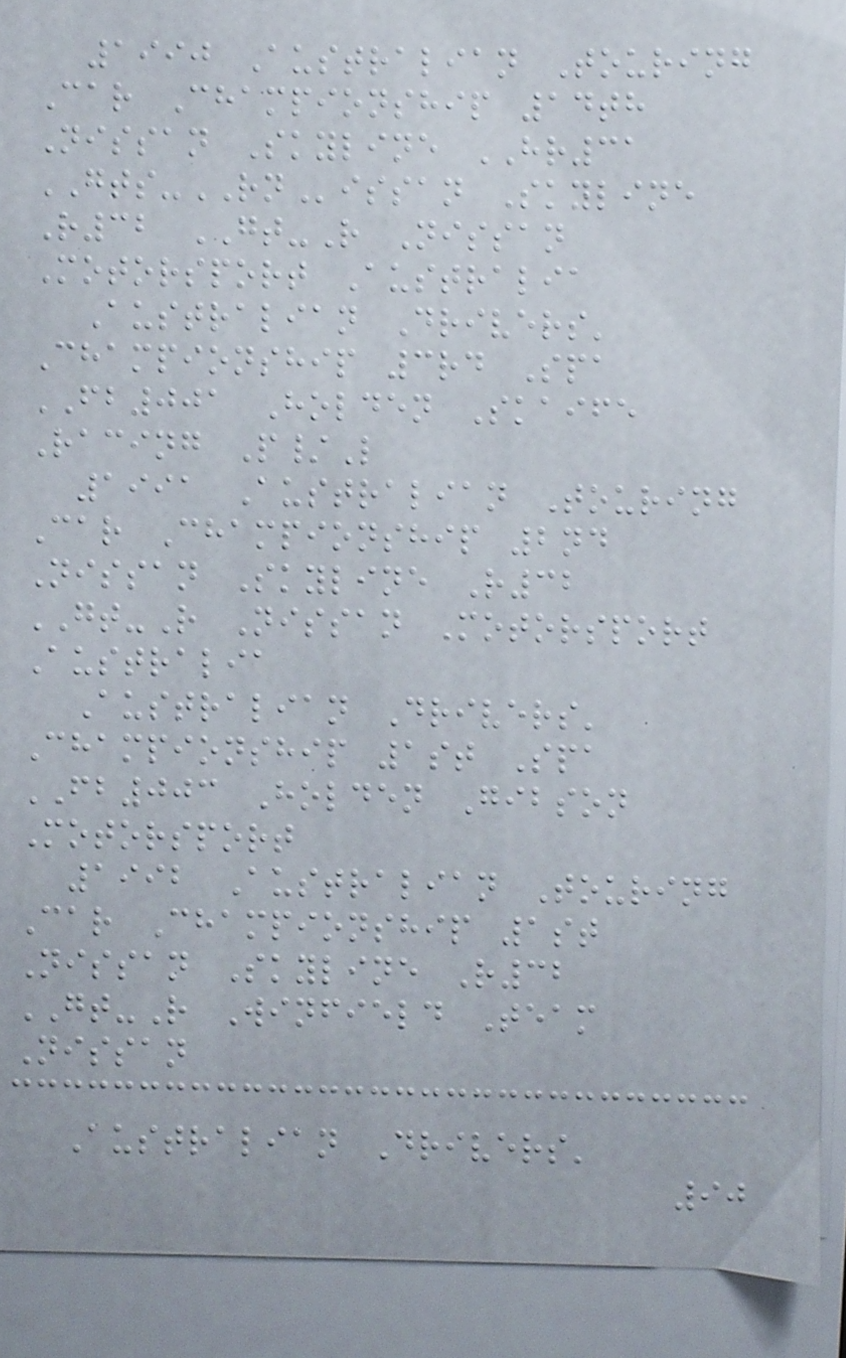1990 Australian Touring
Car Championship 14th
Nissan Skyline HR31
GTS-RNissan Skyline
R32 GT-R Nissan
Motorsport Australia
Australian Drivers'
Championship 3rd Spa
FB001 Holden Skaife
Racing P/L
1991 Australian Touring
Car Championship 2nd
Nissan Skyline R32
GT-R Nissan Motorsport
Australia
Australian Drivers'
Championship 1st Spa
FB003 Holden Gibson
Motorsport
1992 Australian Touring
Car Championship 1st
Nissan Skyline R32
GT-R Winfield Team
Nissan
Australian Drivers'
90
